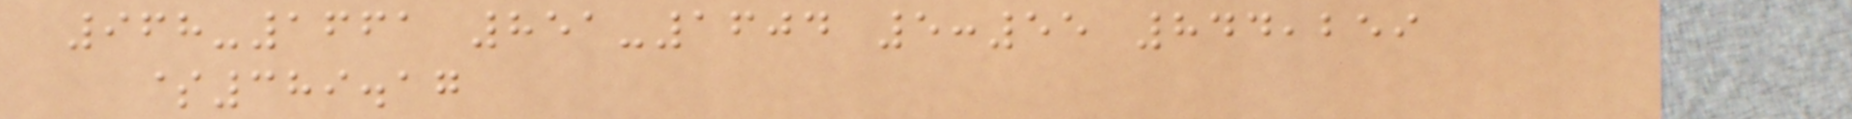968-1661 851-1604 5:55 844,259
$389.17
